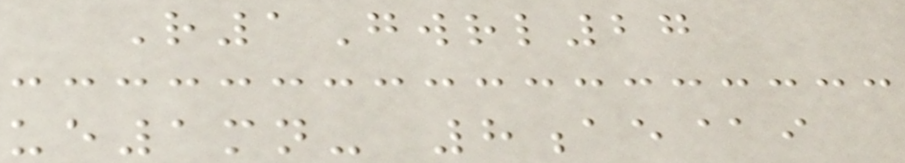R1Gwrl27
ue1mn- 8ae@i
